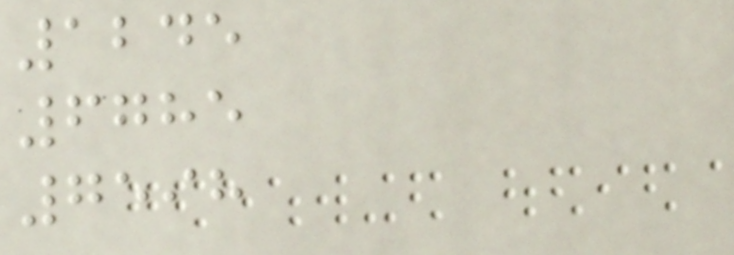1245
6785
7598
